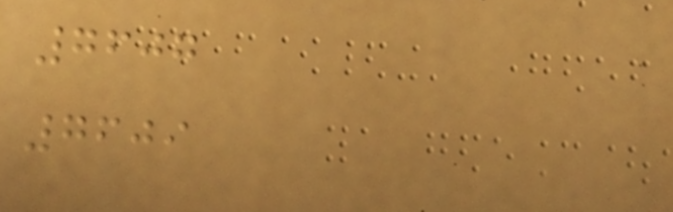7607
7609
